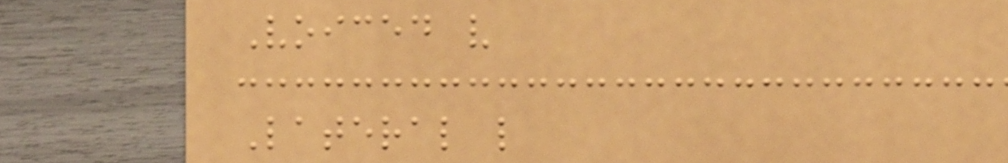Voiced v
Lateral l
